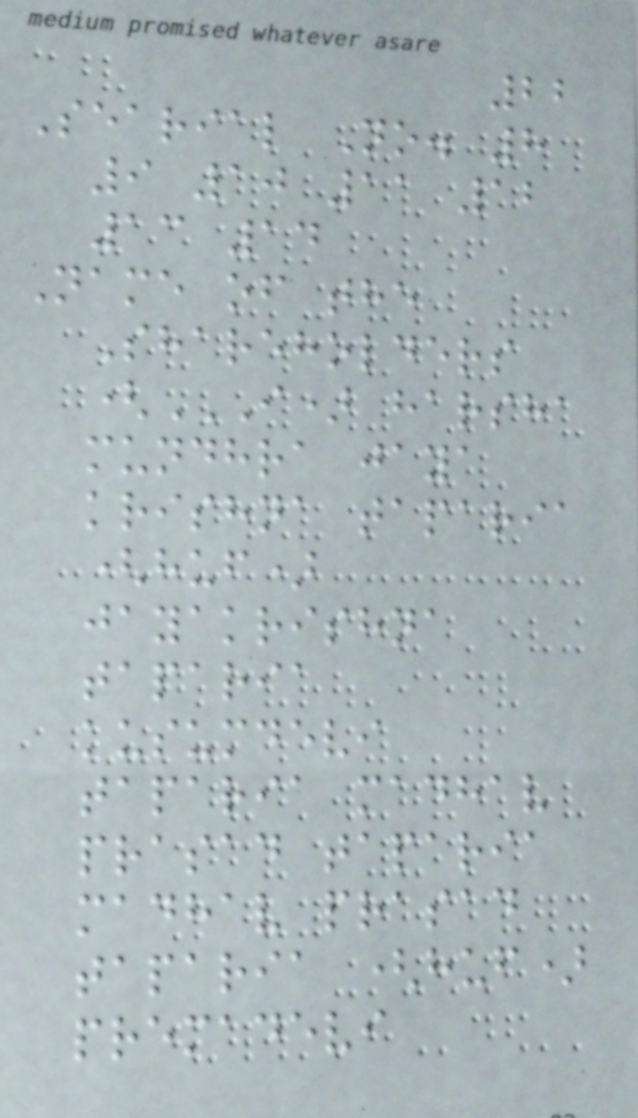22
Searial No. 8
9 10 11 12
13 14
Name of the
Shareholders
(I) HARSHA
MUNDHRA JAYA
KRISHNA TAPARIA
(HUF)
JAYAKRISHNA
TAPARIA
KUSUMDEVI
TAPARIA MADHAV
PRASAD TAPARIA
MADHAV PRASAD
TAPARIA (HUF)
PREMADEVI
